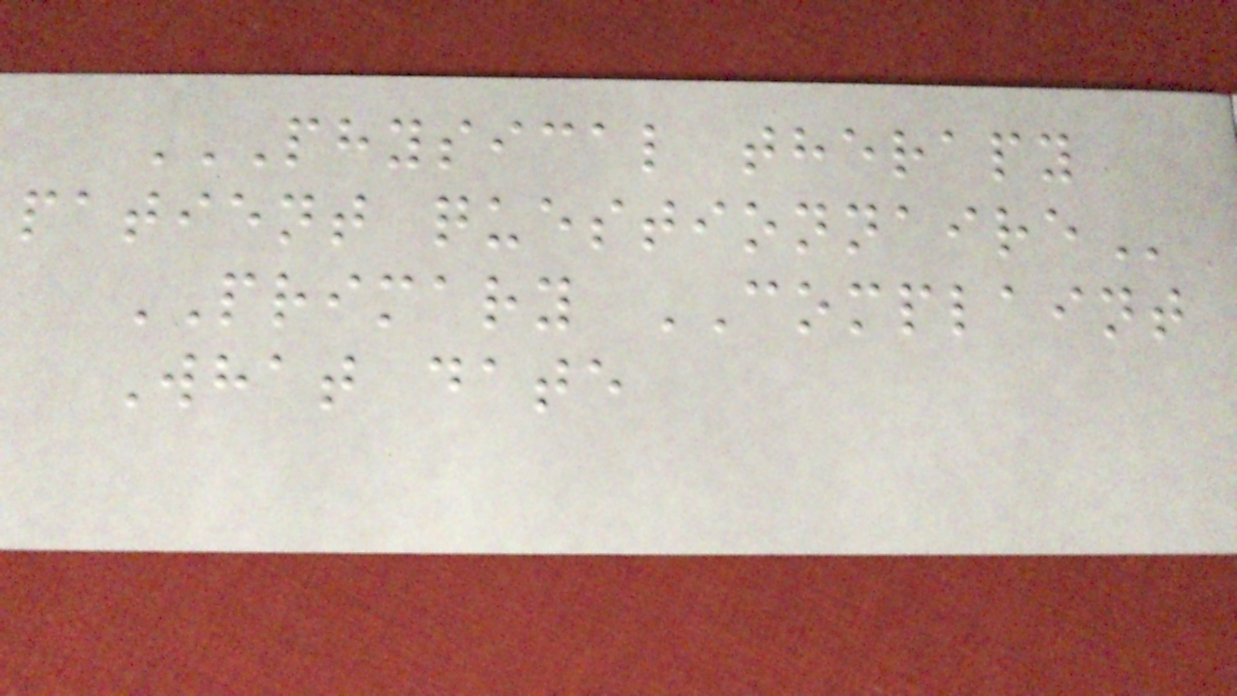PHYSICAL THERAPY
PATIENT QUESTIONNAIRE
PRIMARY COMPLAINT
What date
